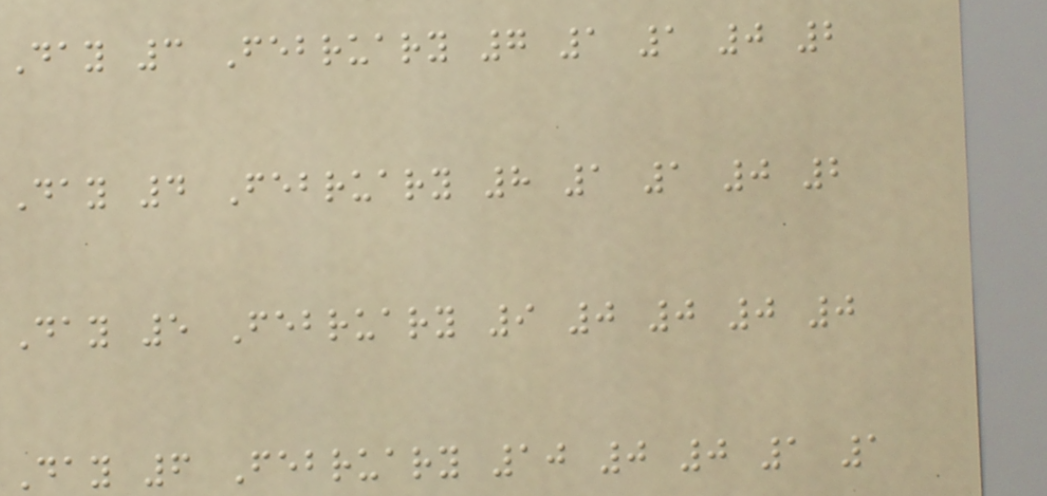Day 3 February 7 1 1 0 2
Day 4 February 8 1 1 0 2
Day 5 February 9 0 0 0 0
Day 6 February 10 0 0 1 1
